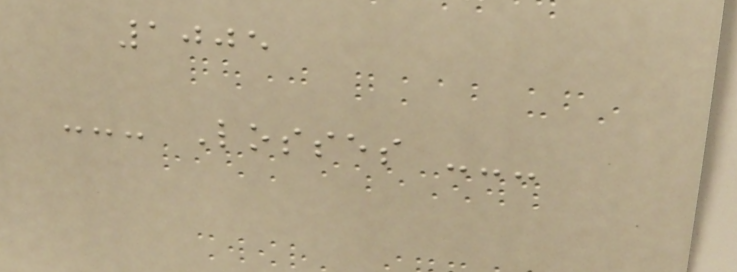1005
--- Losses ---
